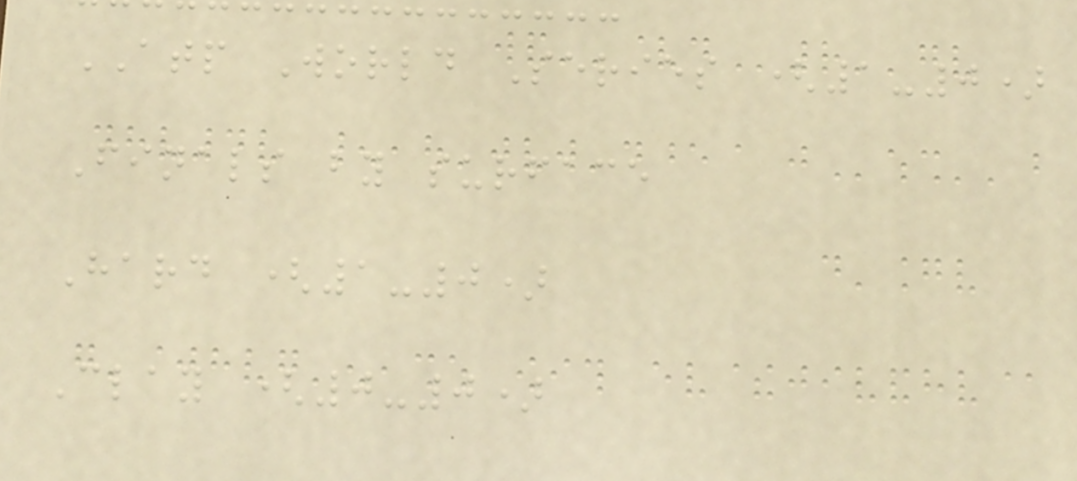ATP World Series (1-0)
Finals by surface
Hard (1-0)
Clay (0-0)
